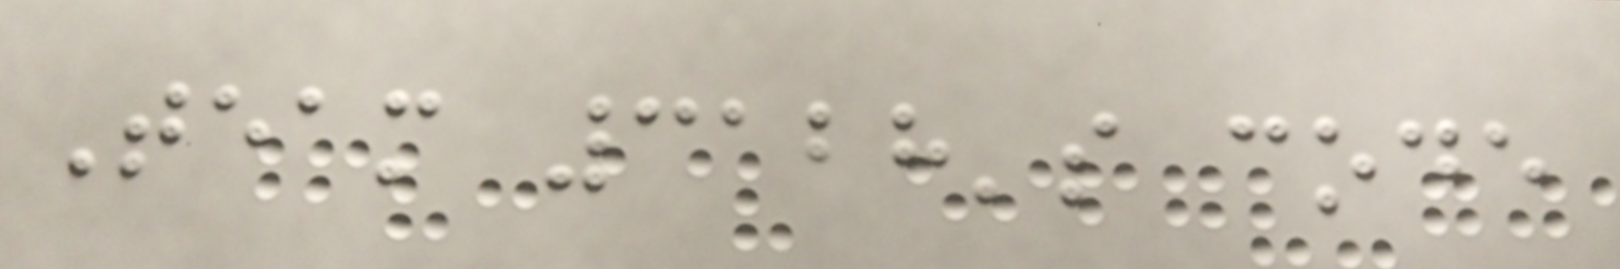Team 3128's code
